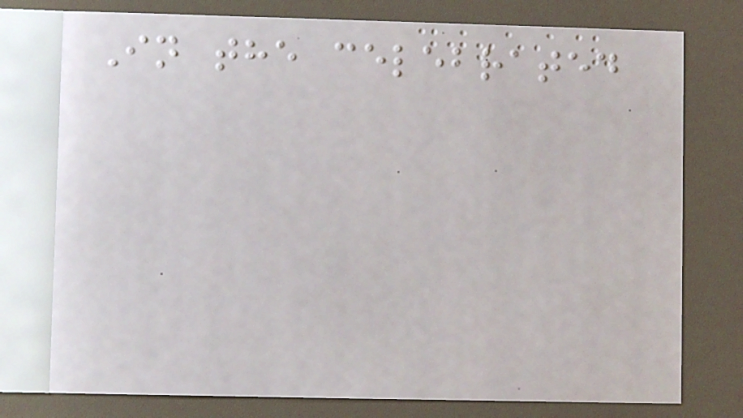In the celebrated
